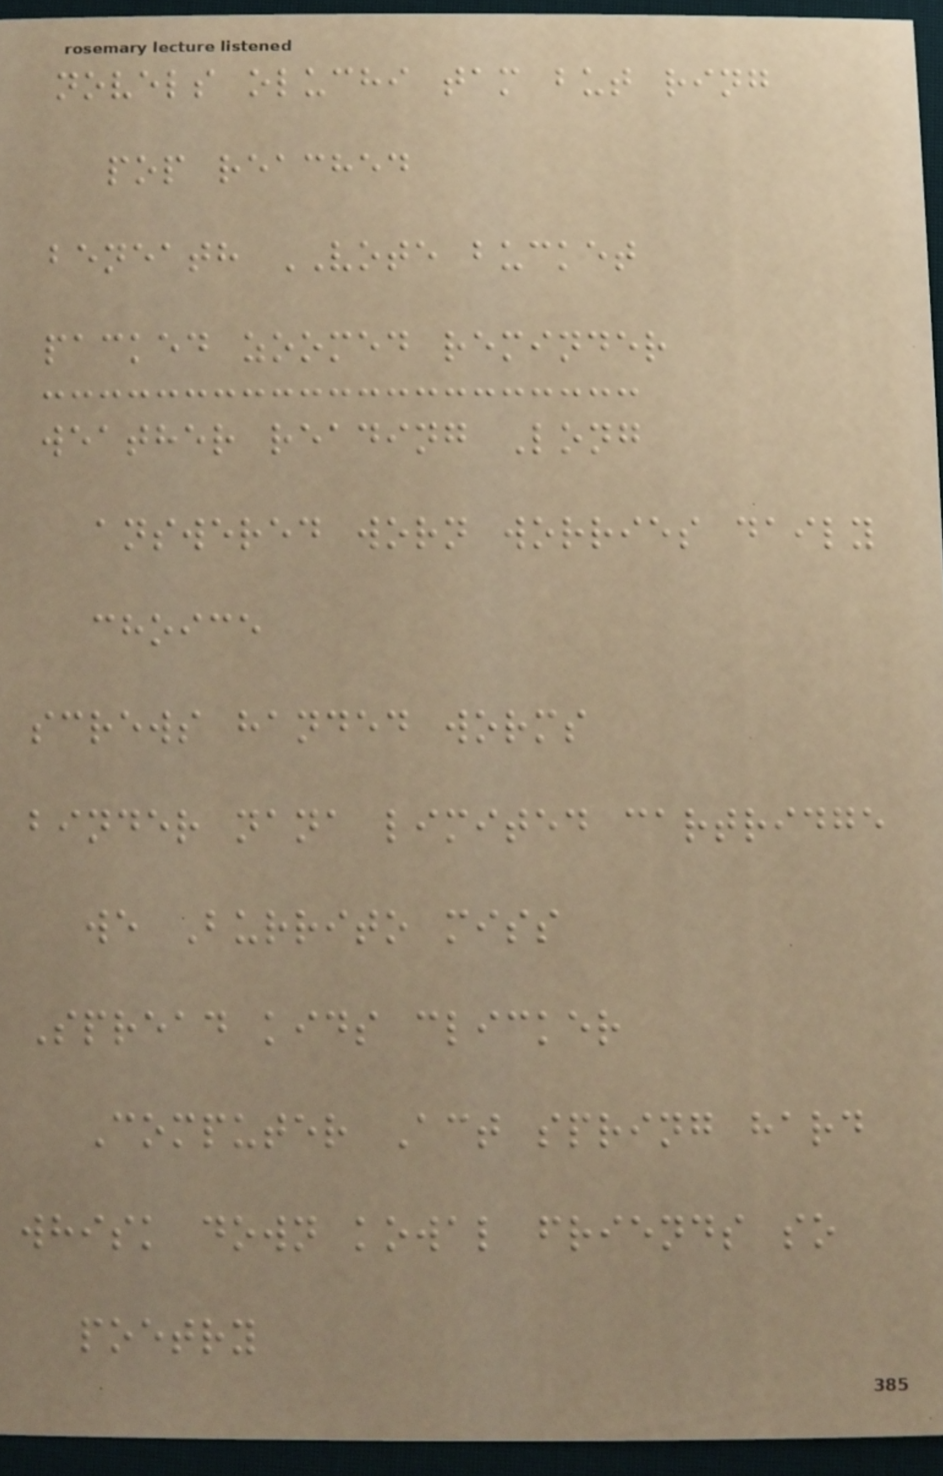novels oluchi tam but ring
pop reached
beneath VOTE bucket
packed zoomed reminder
weather reading Long
answered worn worries daily
choice
screws handed worms
binder nana limited cartridge
we Burrito miss
Spread kids clicker
Computer Act spring hard
whisk down kowal friends so
poetry
